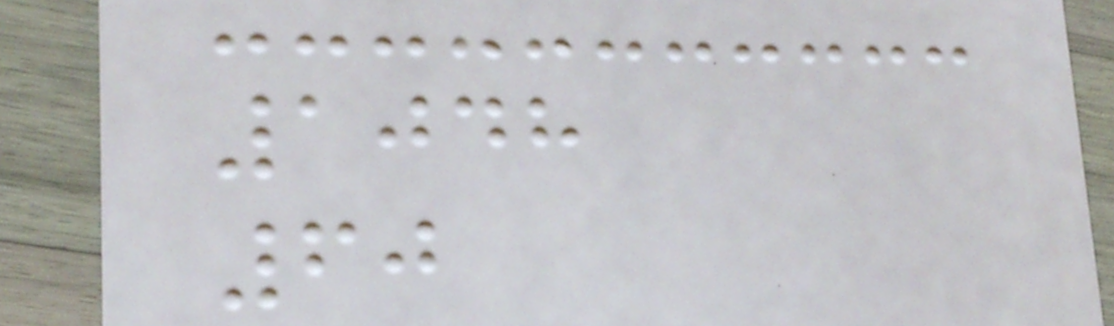1048
60
